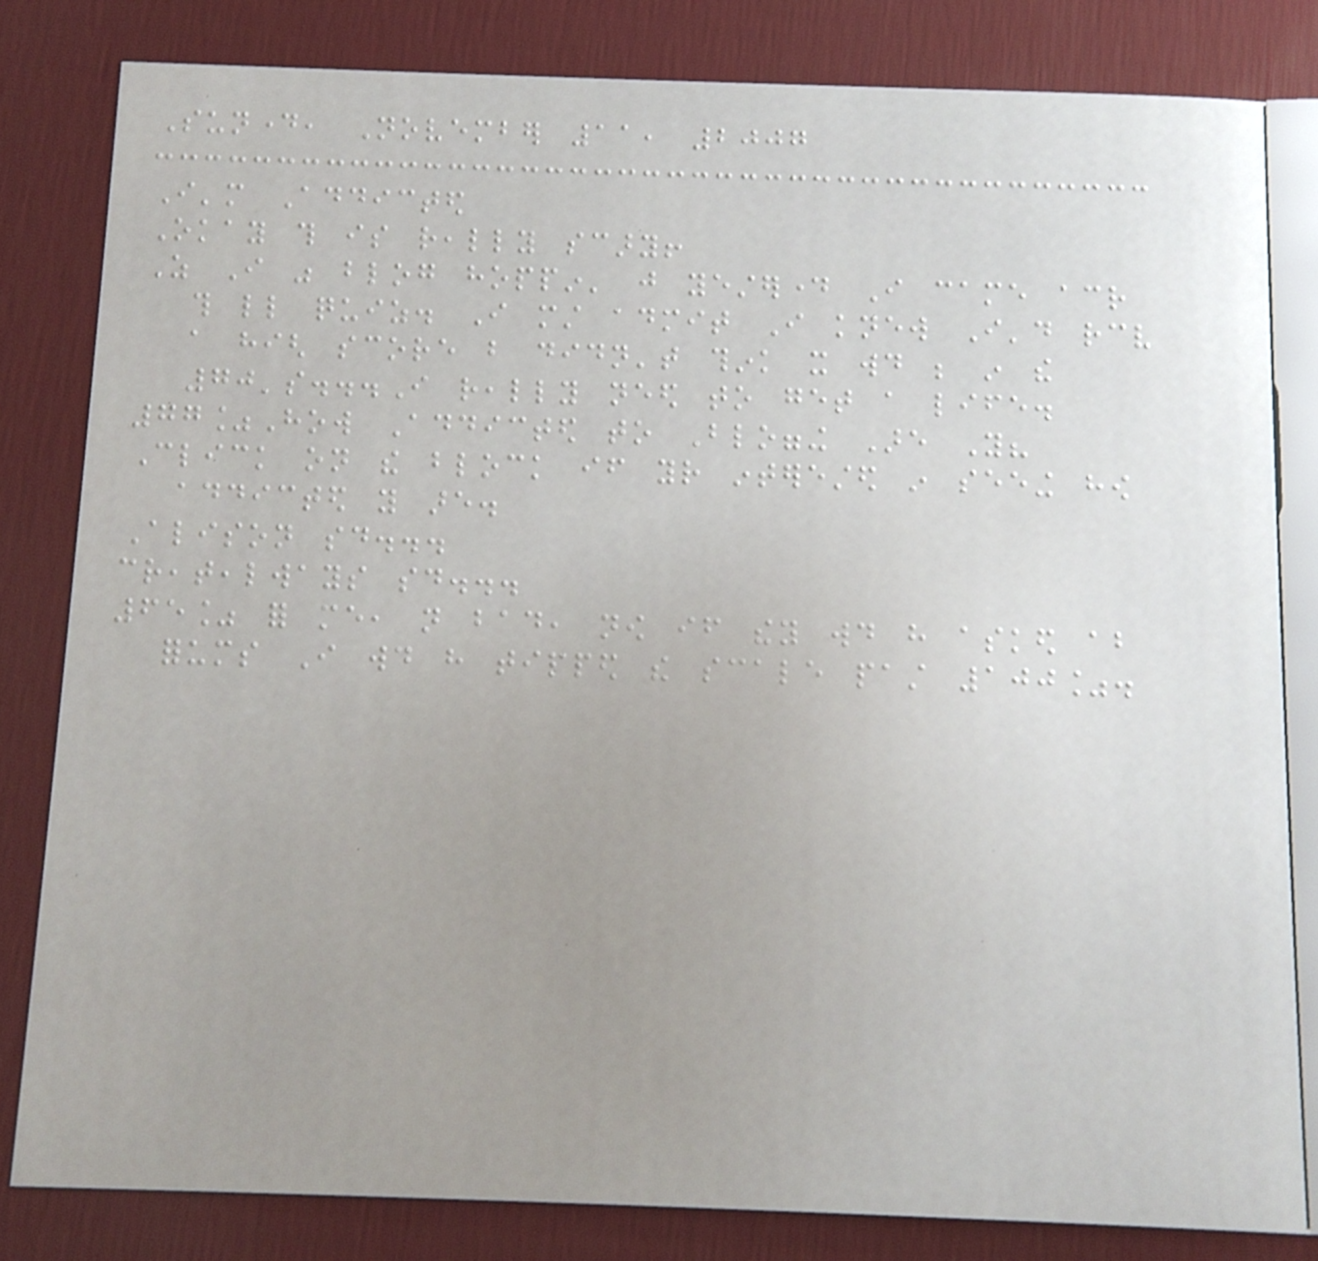Sunday, November 11, 2007
I'm Addicted
Okay this is really scary!
As I was blog hoppin' just yesterday I came across
this little quiz. I must admit I knew I'd receive
a high score but didn't think it would be in the
70's...I really need to get a life.
77%How Addicted to Blogging Are You?
Click on the block if your interested in seeing how
addicted you are.
Alison said...
createalways said...
65% for me, not bad, now if they would have asked about
forums I would have tipped the scale past 100%.
